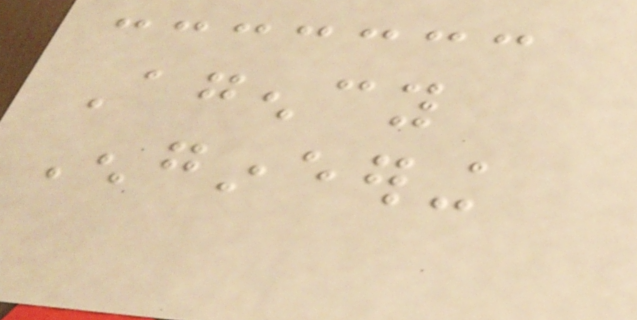Agency
Engineering
